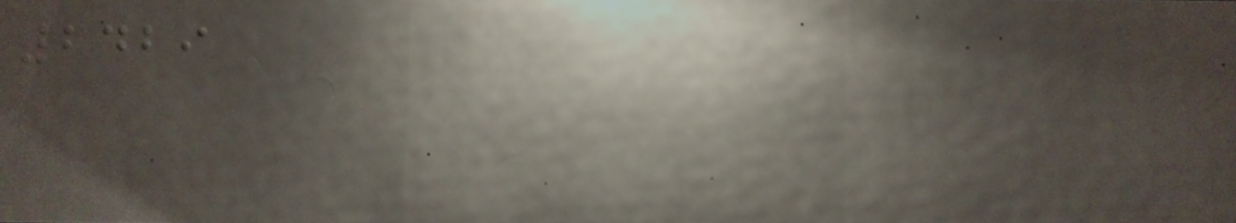2429
